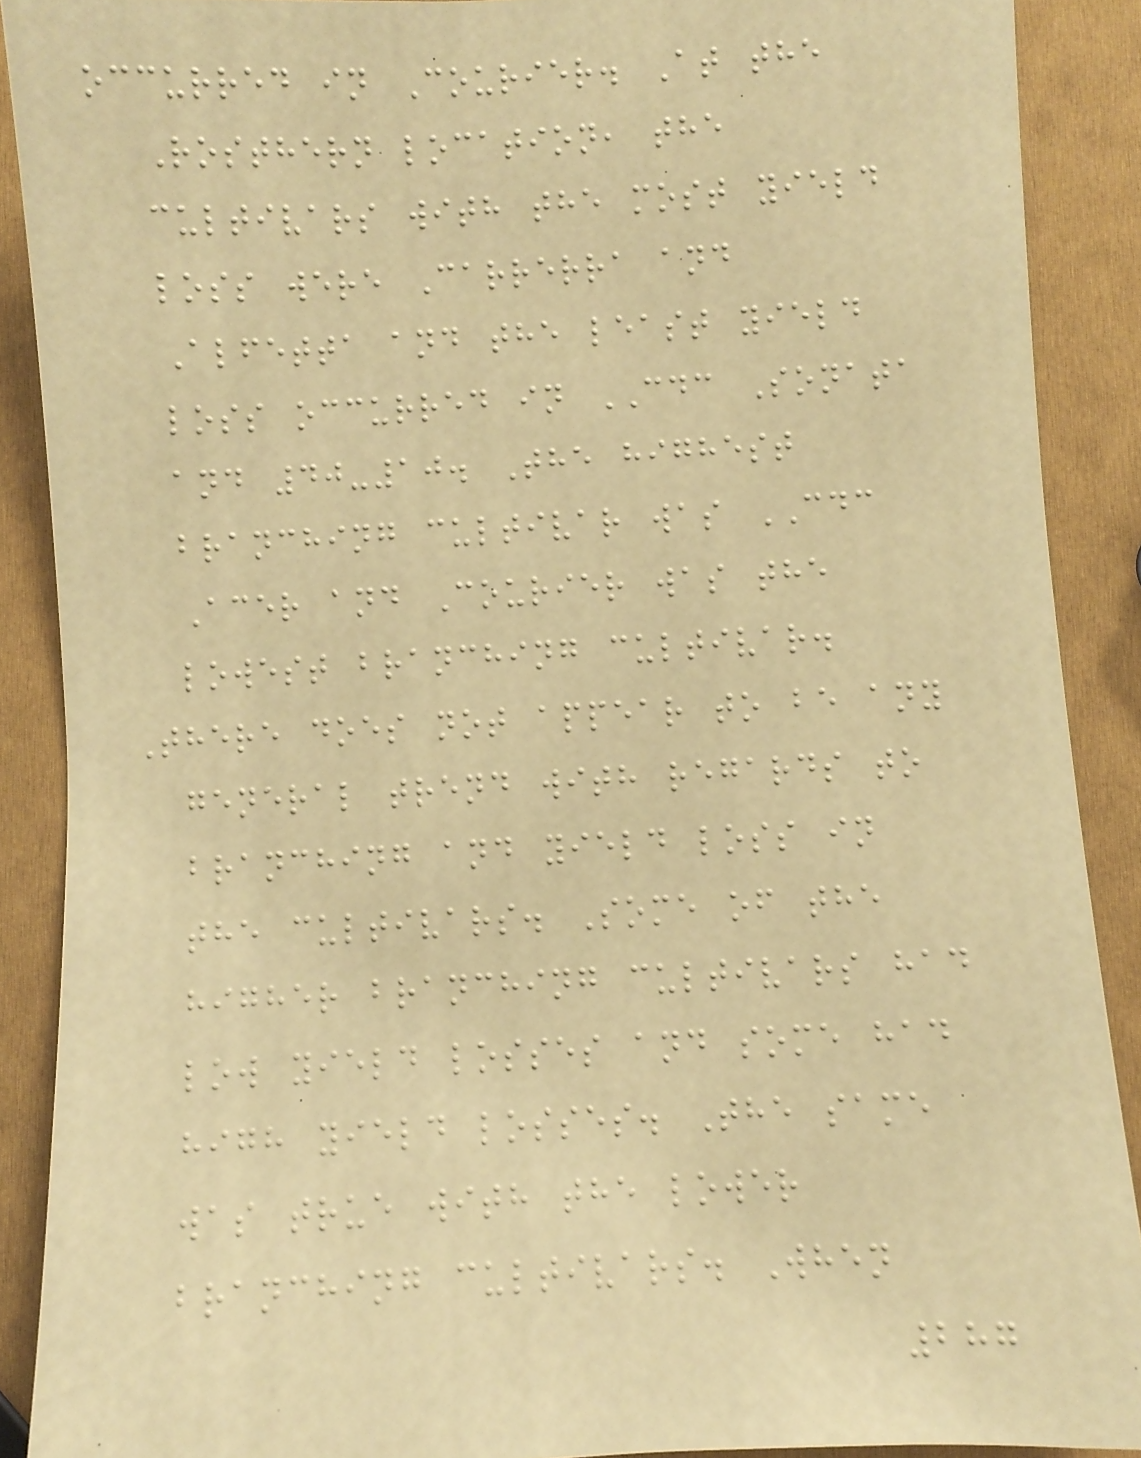occurred in Courier. At the
Rosthern location, the
cultivars with the most yield
loss were Carrerra and
Alfetta and the least yield
loss occurred in CDC Sonata
and 40-10. The highest
branching cultivar was CDC
Acer and Courier was the
lowest branching cultivar.
There does not appear to be any
general trend with regards to
branching and yield loss in
the cultivars. Some of the
higher branching cultivars had
low yield losses and some had
high yield losses. The same
was true with the lower
branching cultivars. When
287
